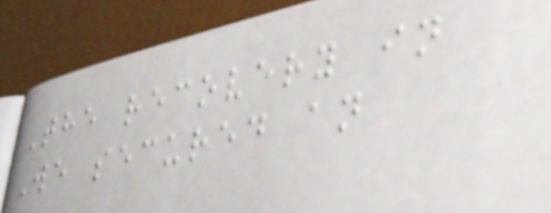The recovery in
We secured an
